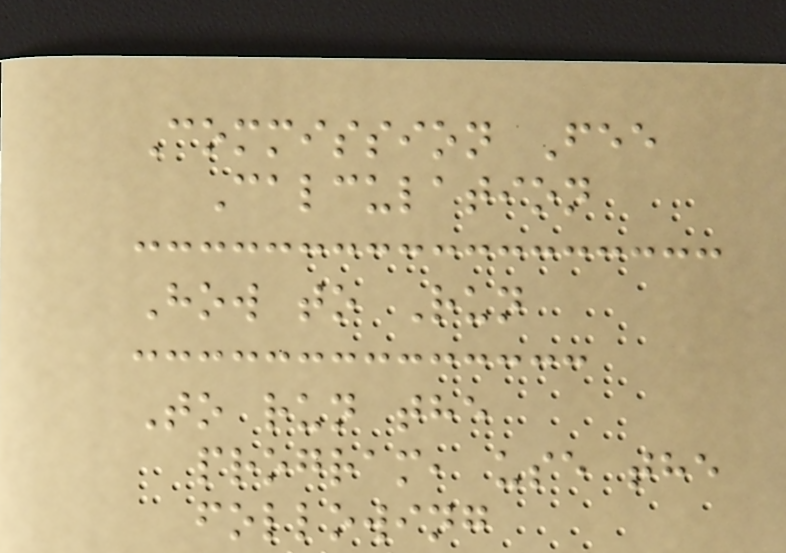Commission Fee
Calculation
How to Run
To run the
program, use the
following
